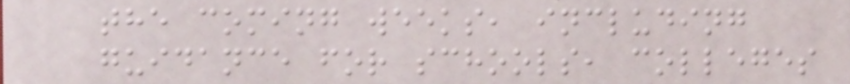the coming weeks, including
guidance for schools, colleges
